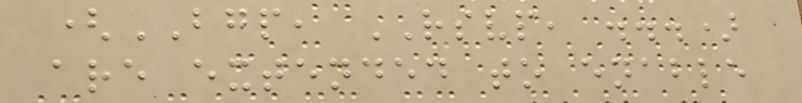(BGP, RSVP, ...)
are extended to enable
